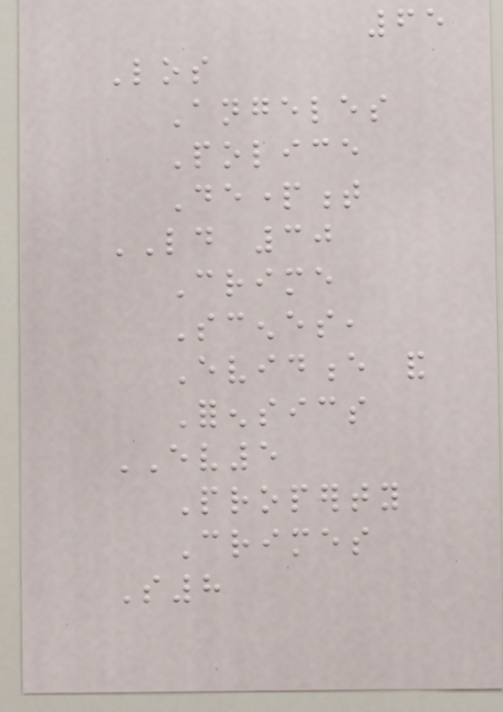65
Los
Angeles
Police
Department
LD 30
Crime
Scenes,
Evidence and
Forensics
EV5
Property
Crimes
S8
